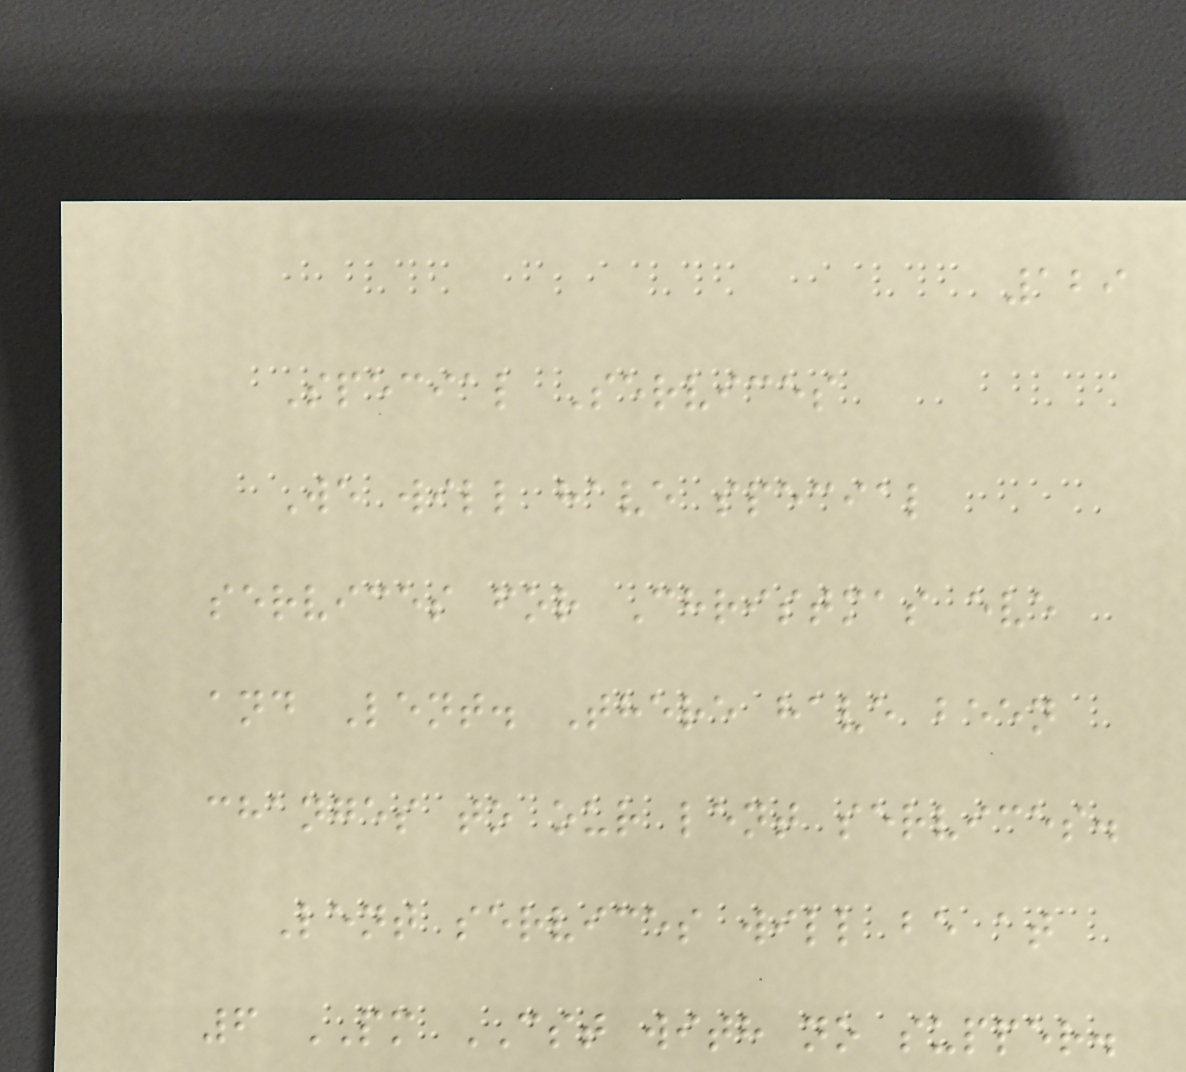129
Special Services
We will have special
services for Christmas eve
and Lent. There have been
changes to our lent services.
Lent services will be at
6 PM CST with no supper.
